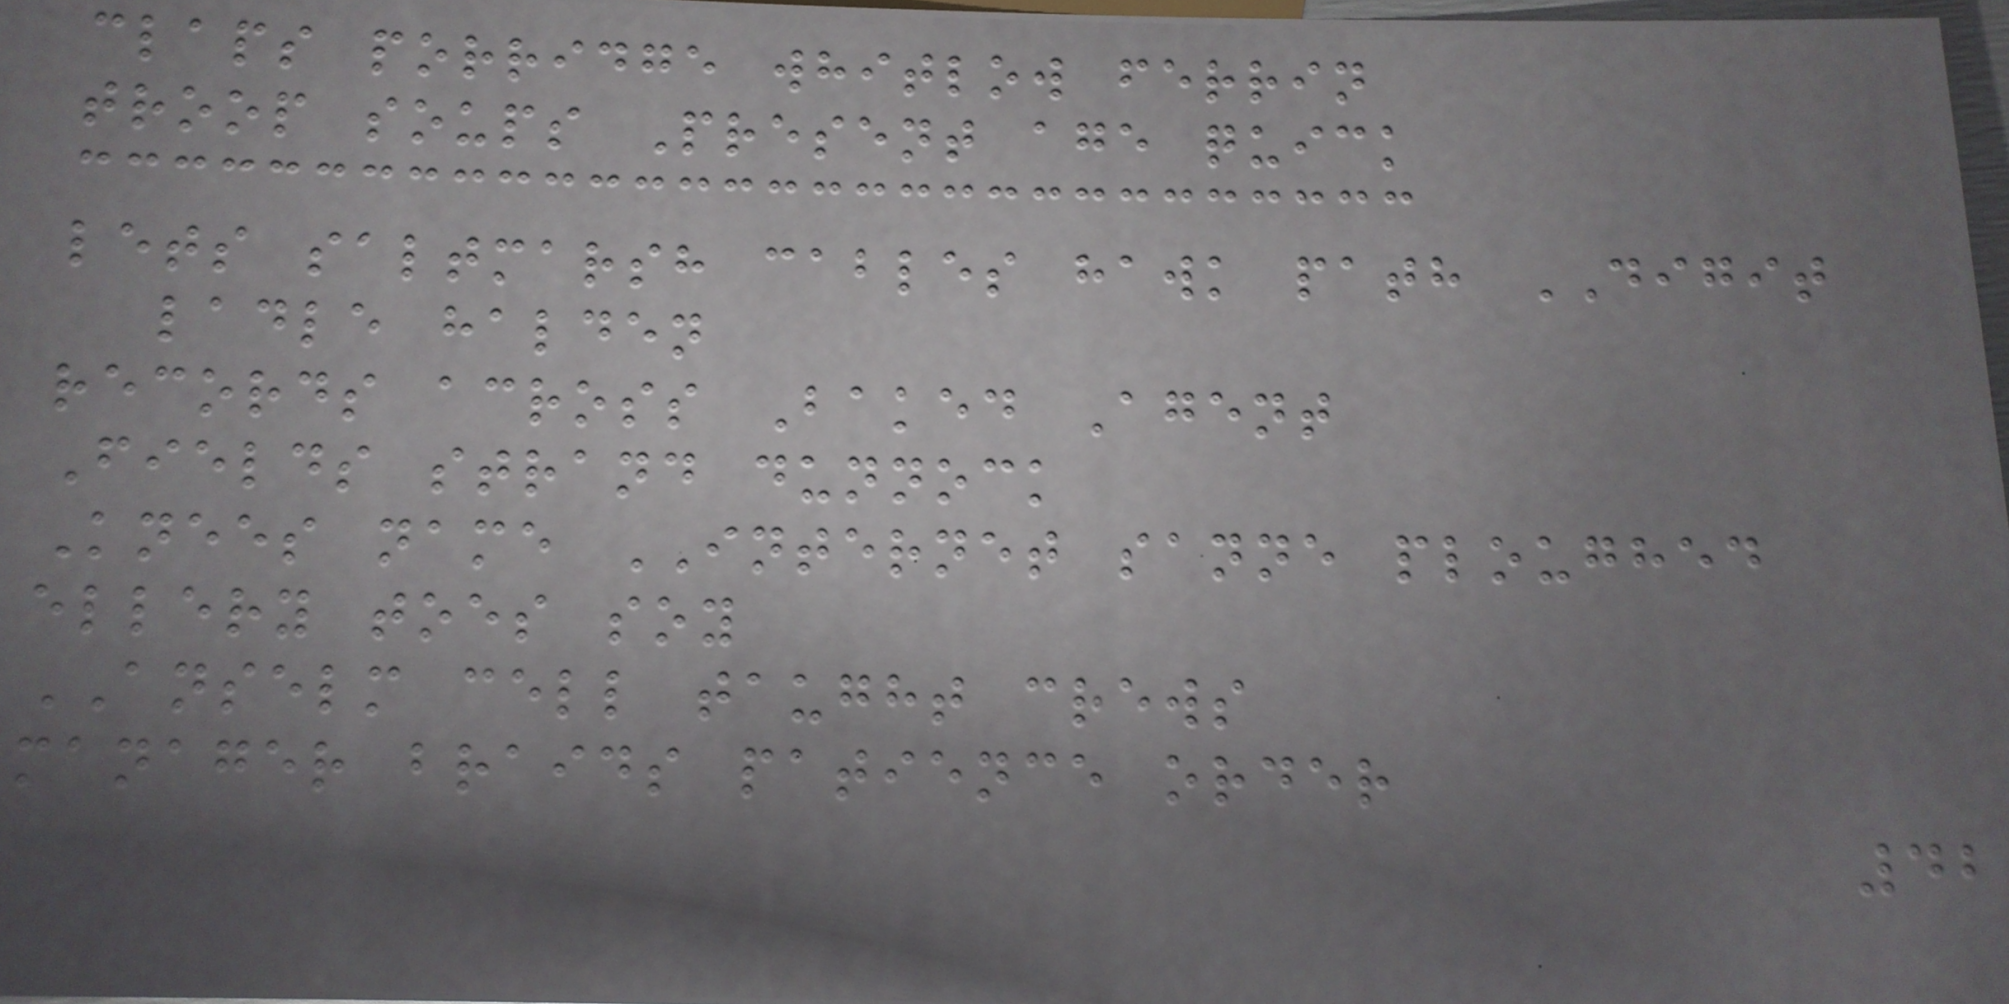claps porridge whitlow ferrin
troop soups Present age quick
lets saltmarsh cables hawk path DIGIT
ladle halden
records across Baked Agent
Fields strand dunnock
Knees name INTERNET sanne ploughed
ellery toes soy
ANSELM cell taught crews
manager braids patience order
42
